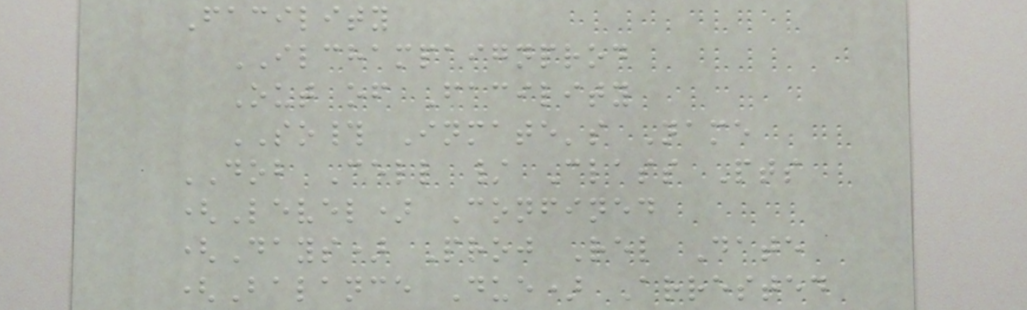Facility
ILCHAMPAIGNPROD
Out of Facility
SO# Inmate's Name
DOB Cell / Class Pts
(Level) Confined
(Days) Proj Rel Date
(Balance Due) Arrested
